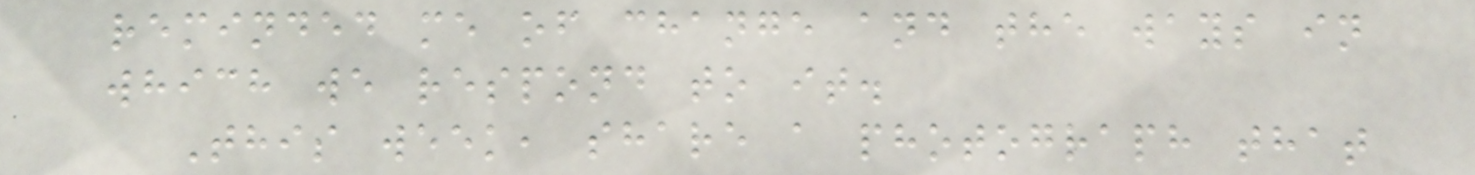reminded me of change and the ways in
which we respond to it.
This week, share a photograph that
